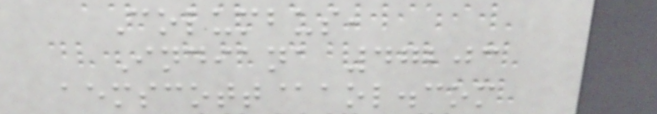Columbus,
Indiana 47203
aemscott@aol.com
